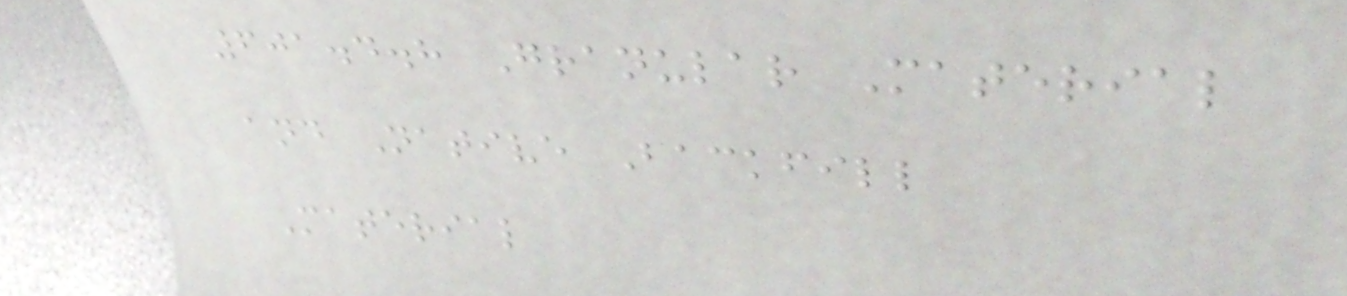601.4.8 Granular Material
and Native Backfill
Material
